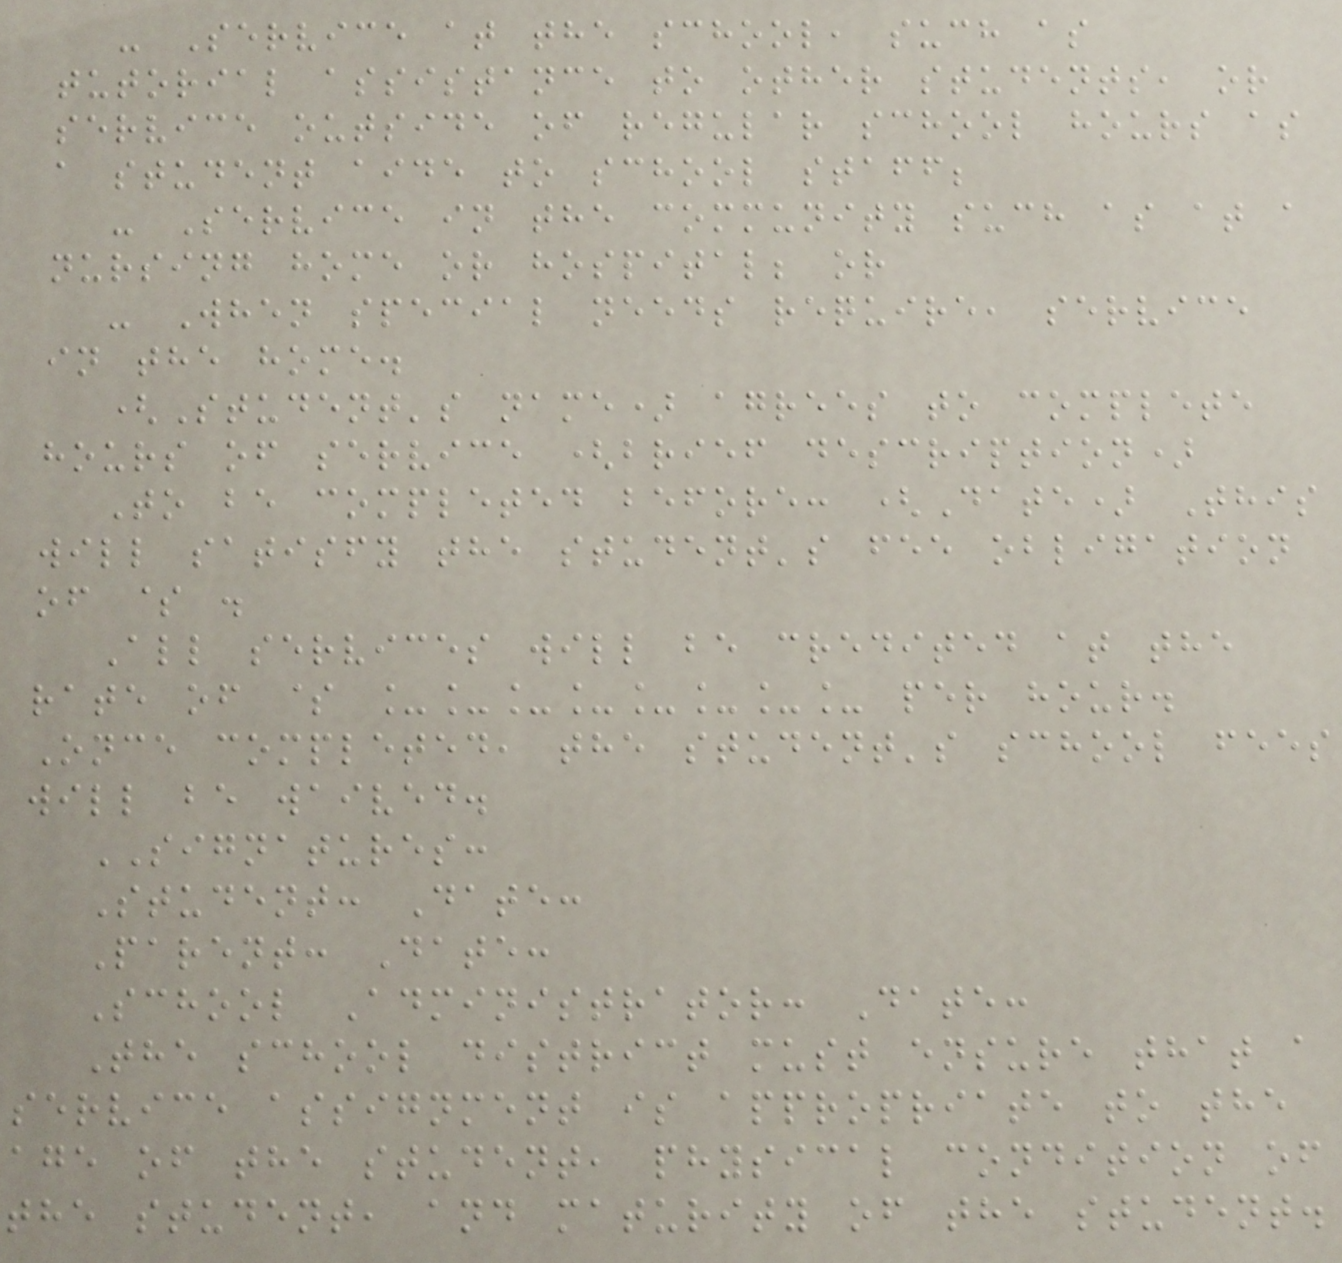- Service at the school, such as
tutorial assistance to other students, or
service outside of regular school hours as
a student aide to school staff;
- Service in the community such as at a
nursing home or hospital; or
- When special needs require, service
in the home.
(Student's name) agrees to complete
hours of service (brief description)
To be completed before: (Date) This
will satisfy the student's fee obligation
of $ .
All services will be credited at the
rate of $ ________ per hour.
Once completed, the student's school fees
will be waived.
SIGNATURES:
Student: Date:
Parent: Date:
School Administrator: Date:
The school district must ensure that a
service assignment is appropriate to the
age of the student, physical condition of
the student, and maturity of the student.
